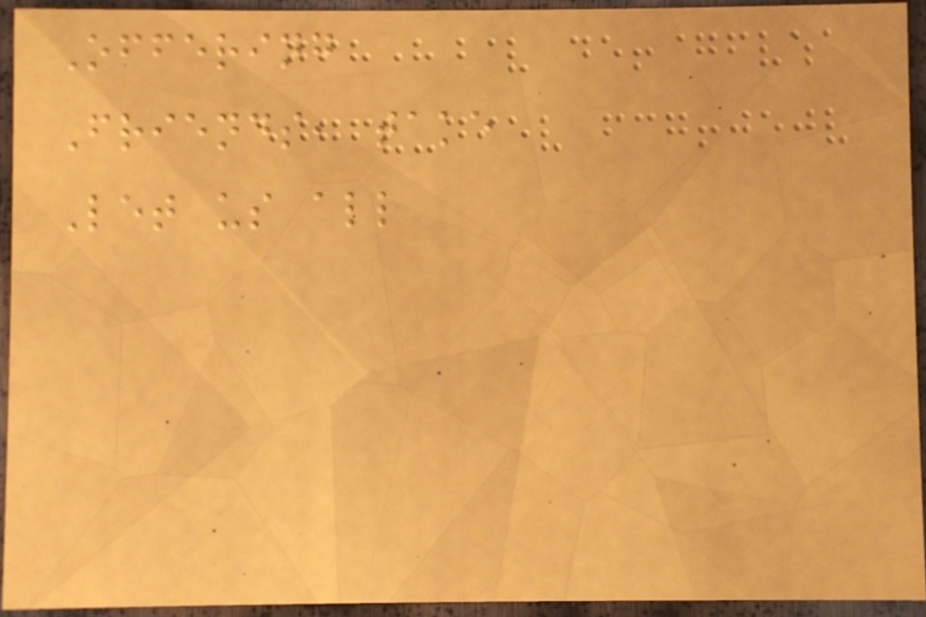Offering
Friends, take
Let us all
